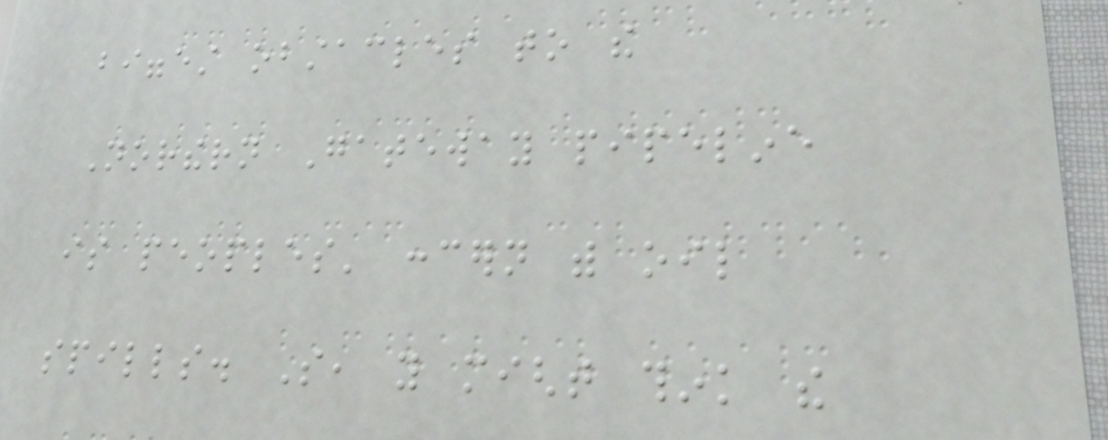biggest obstacles to the
Northern Gateway pipeline
is peoples' concern with oil
spills. So, you might think the
